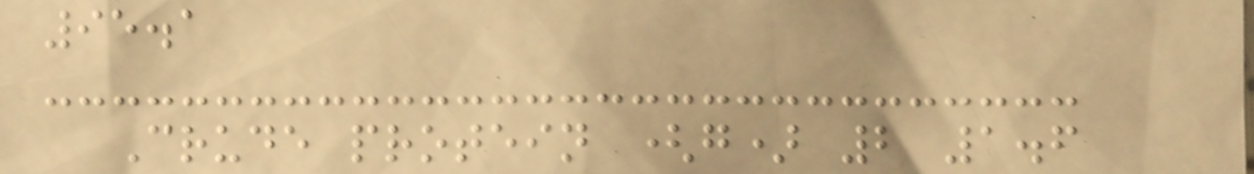95.1
Crude protein (g) 2 1.6
